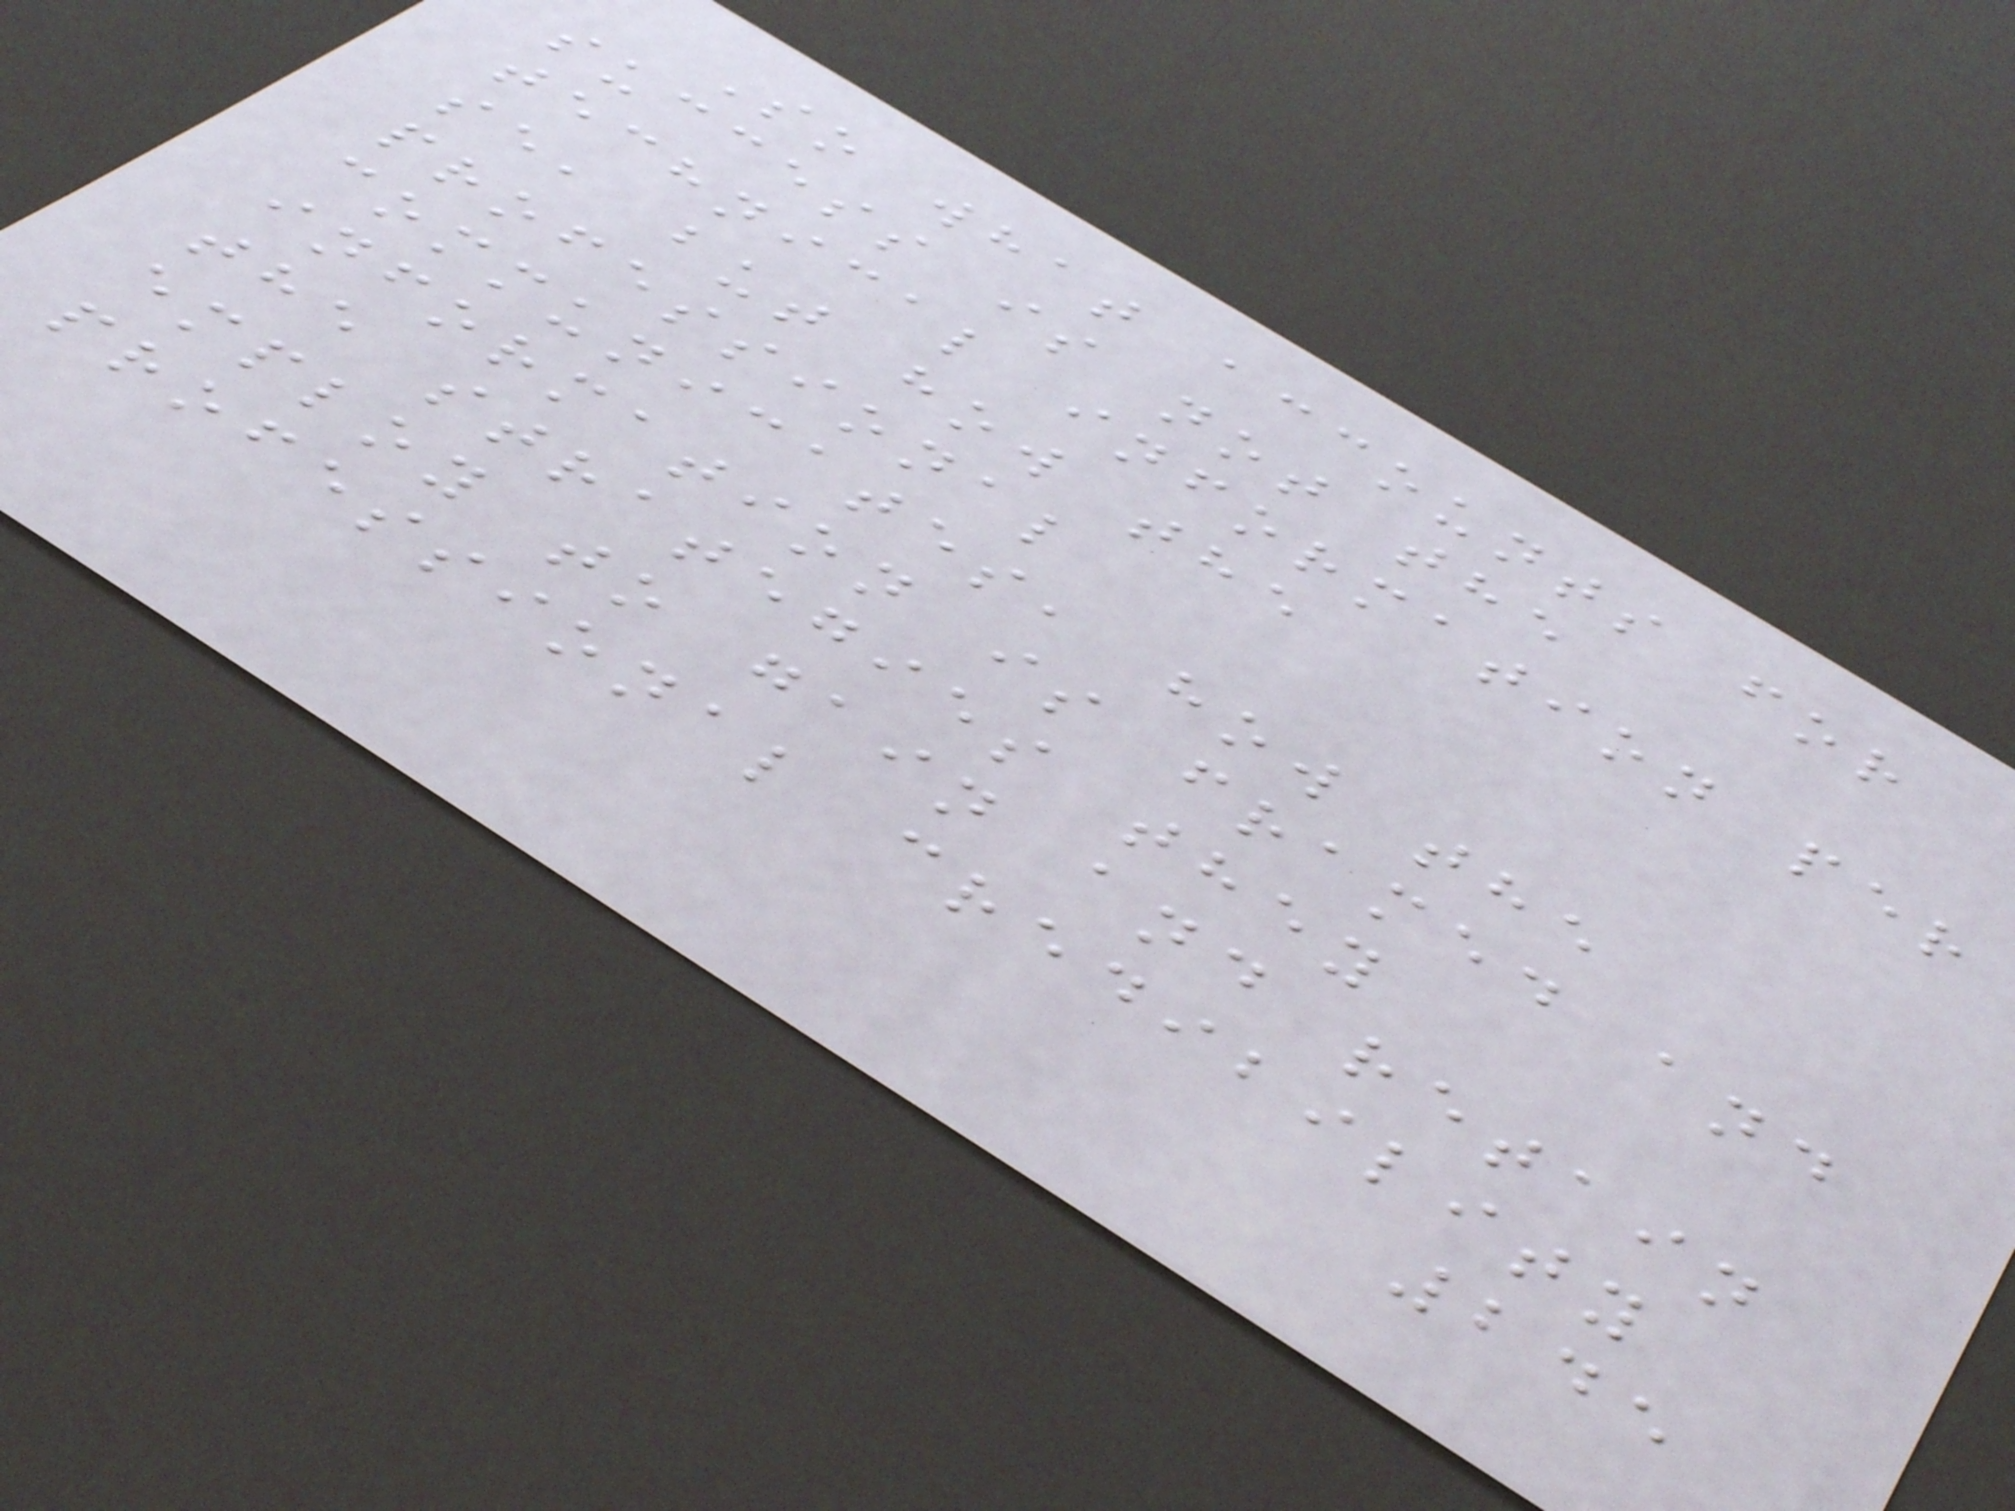So what accounts for
success is not the
technical information per
se, but how the
professional
communicates, how the
information is framed and
the strategies they
employ to gain and retain
professional credibility
245
